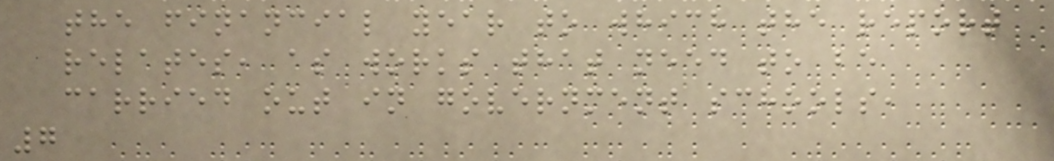the financial year to which the report
relates, as works that need to be
carried out in government schools,
7
